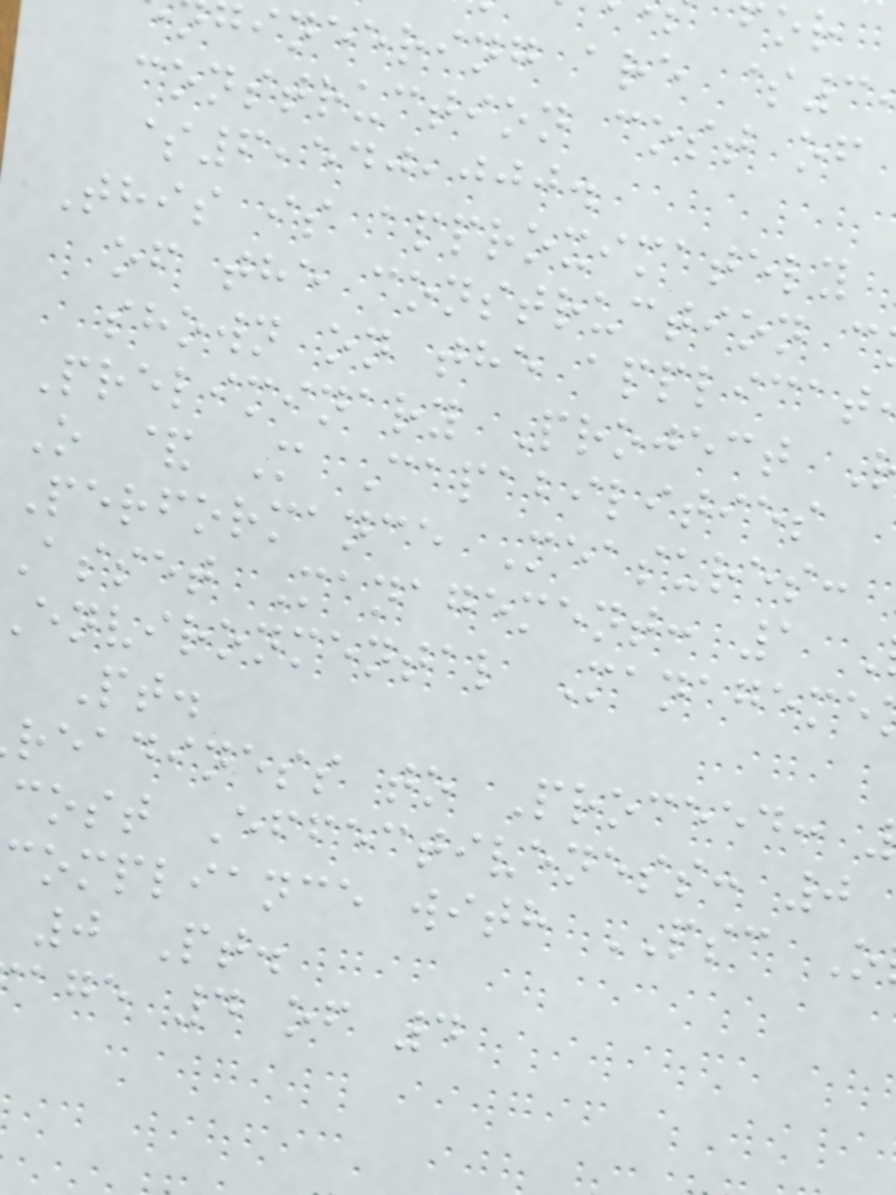ineering are $3
construction cost of
$6,540,000.
This is approximately
of the construction c
shown on the applicat
Preliminary Project
O & M Capabilities
Performance Measures:
Asset Management: 1
environmental Manageme
Pt.
readiness to Proceed:
cost Effectiveness: 0
compliance with PSC O
0 Pt.
age 4 of 4
